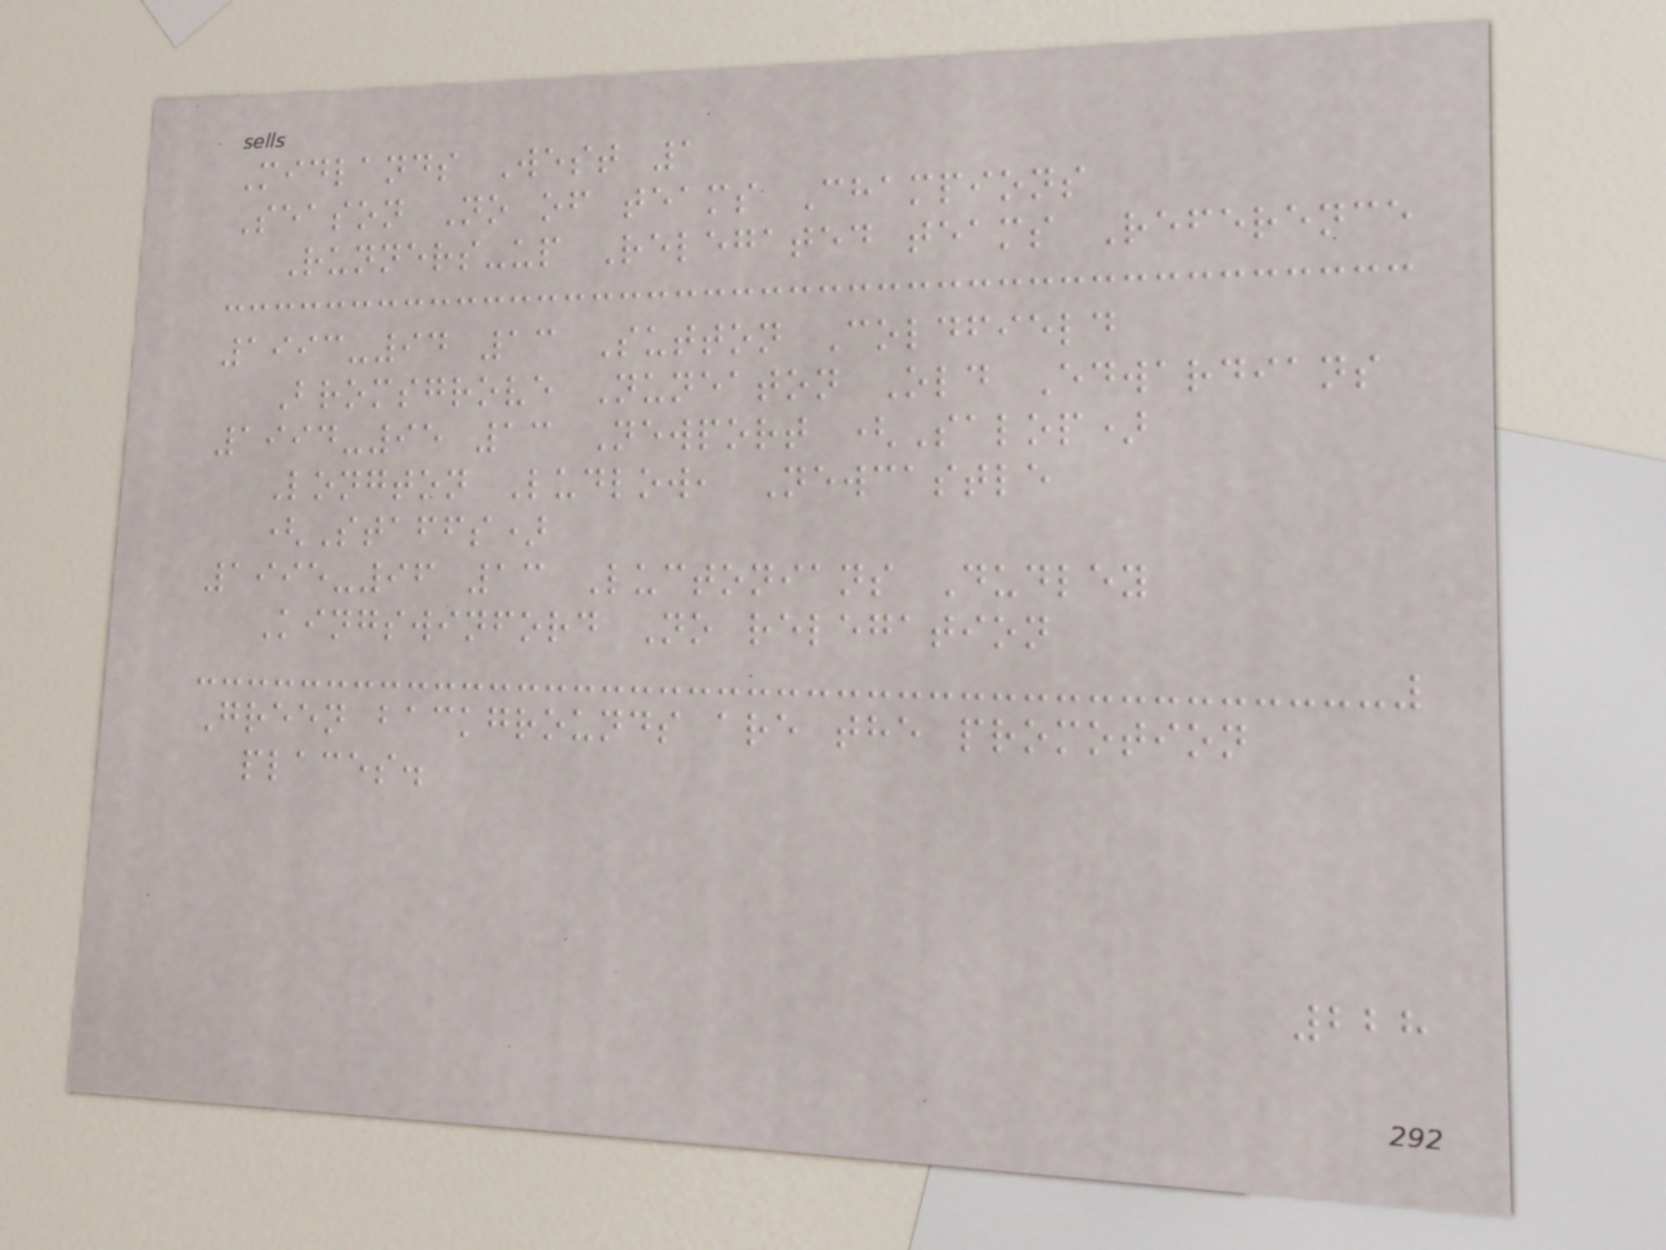Midlands West 1
Season No of teams Champions
Runners-up Relegated teams Reference
1993-94 13 Sutton Coldfield
Bromsgrove Nuneaton Old Edwardians
1994-95 13 Newport (Salop)
Longton Ludlow, Newcastle
(Staffs)
1995-96 13 Luctonians Dudley
Kingswinford No relegation
Green backgrounds are the promotion
places.
228
